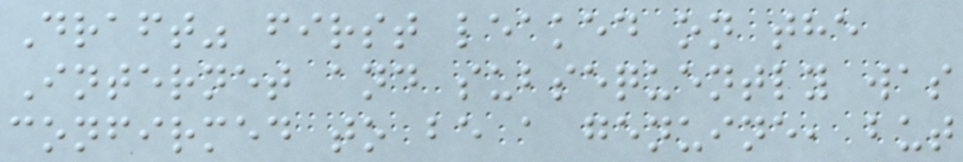Draft" first leaked on the
Internet and subsequently was
confirmed to be a genuine, but
